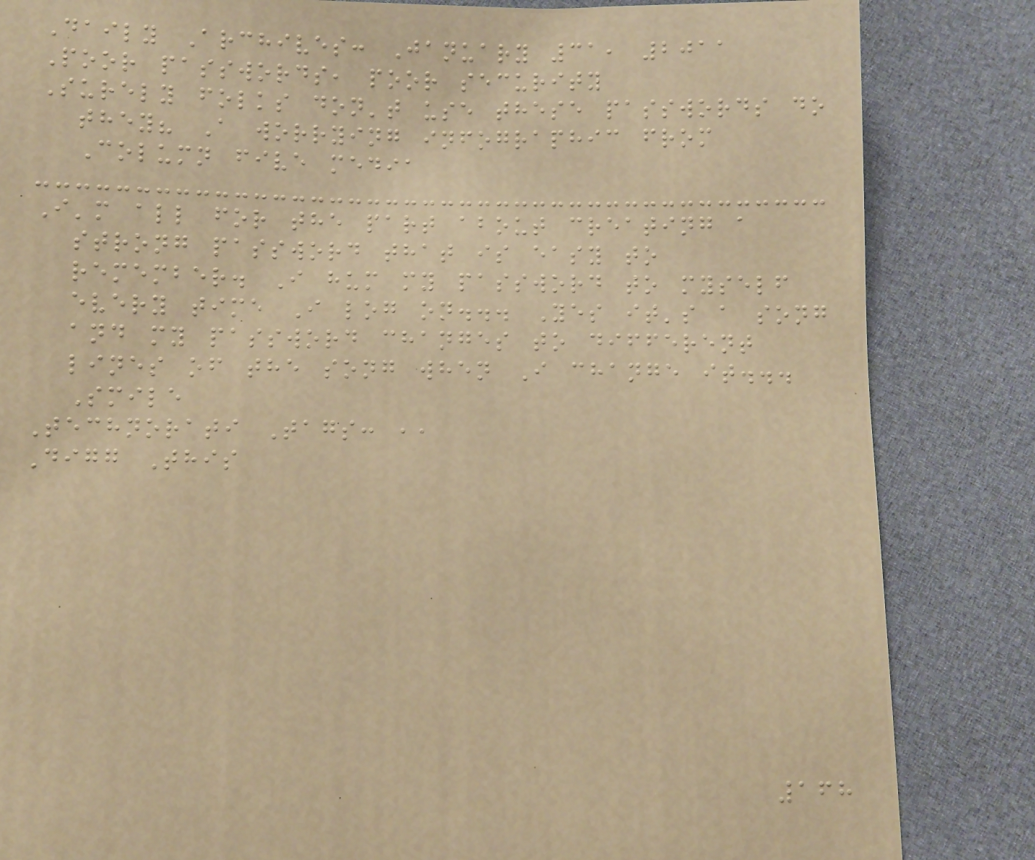Daily Archives: January 31, 2011
Poor passwords, poor security
Surely folks don't use these passwords do
they? A worrying infographic from
Column five media
I'm all for the part about creating a
strong password that is easy to
remember. I hum my password to myself
every time I log on... Yes it's a song
and my password changes to different
lines of the song when I change it...
Smile
Technorati Tags: ,,
Digg This
168
